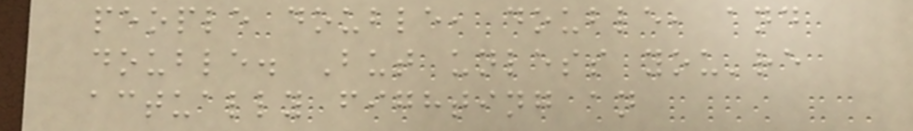people double, double, and
double. But unless you're
actually fighting an
